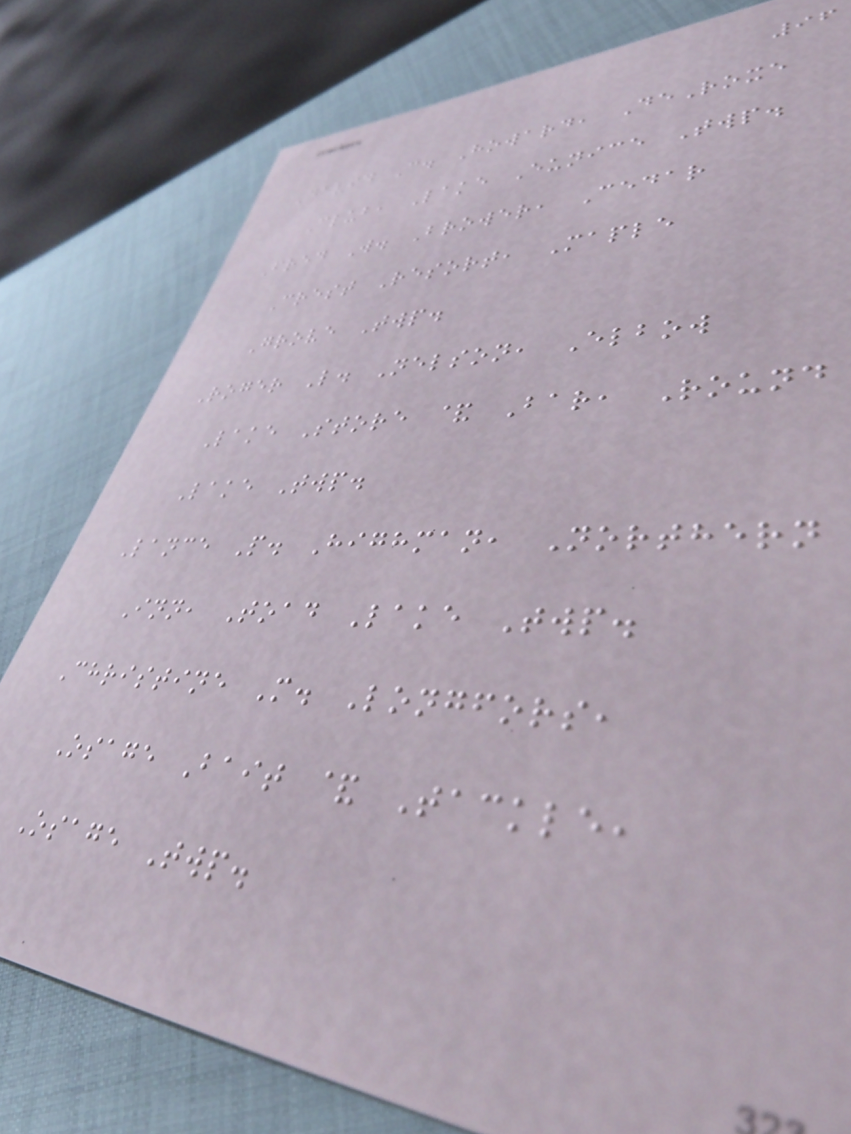96
David C. Howard, DeRoxe
Club, Lake Eunice Twp.
Fred W. Brower, Cedar
Crest Resort, Maple
Grove Twp.
Roger L. Nelson, Elbow
Lake Store & Bar, Round
Lake Twp.
Lance P. Highman, Northern
Inn, Toad Lake Twp.
Christine M. Longfors,
Osage Bait & Tackle,
Osage Twp.
